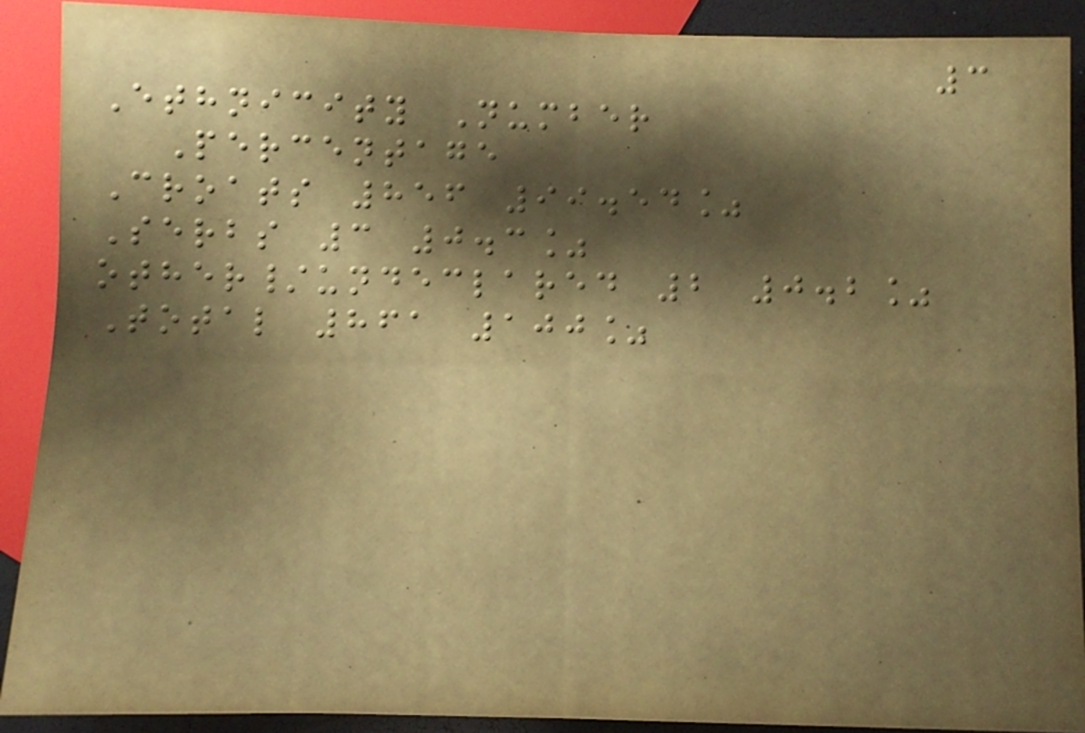3
Ethnicity Number
Percentage
Croats 856 99.54%
Serbs 3 0.3%
other/undeclared 2 0.2%
Total 861 100%
